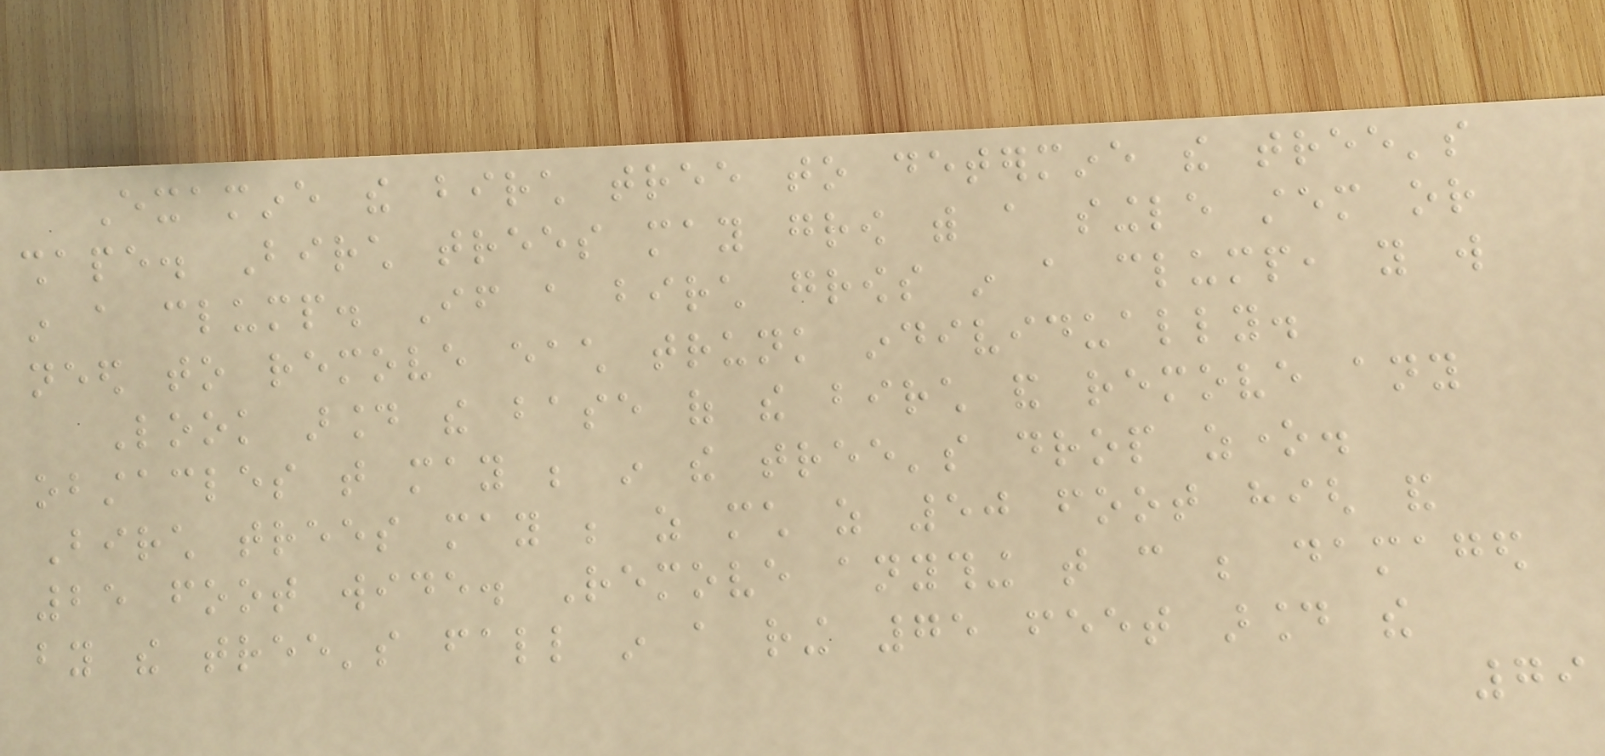Examine the birch tree to determine the tree's
shape. Birch trees may grow with a single stem or
in a clump. If a birch grows in a clump, you will
need to remove each trunk individually.
Look around the base of the birch and remove any
obstacles that may be in the tree's drop zone.
Birch trees may be as much as 50 foot high and
25 foot wide. Remove anything that can be damaged
by the tree's fall in a ring 75 feet around the
79
